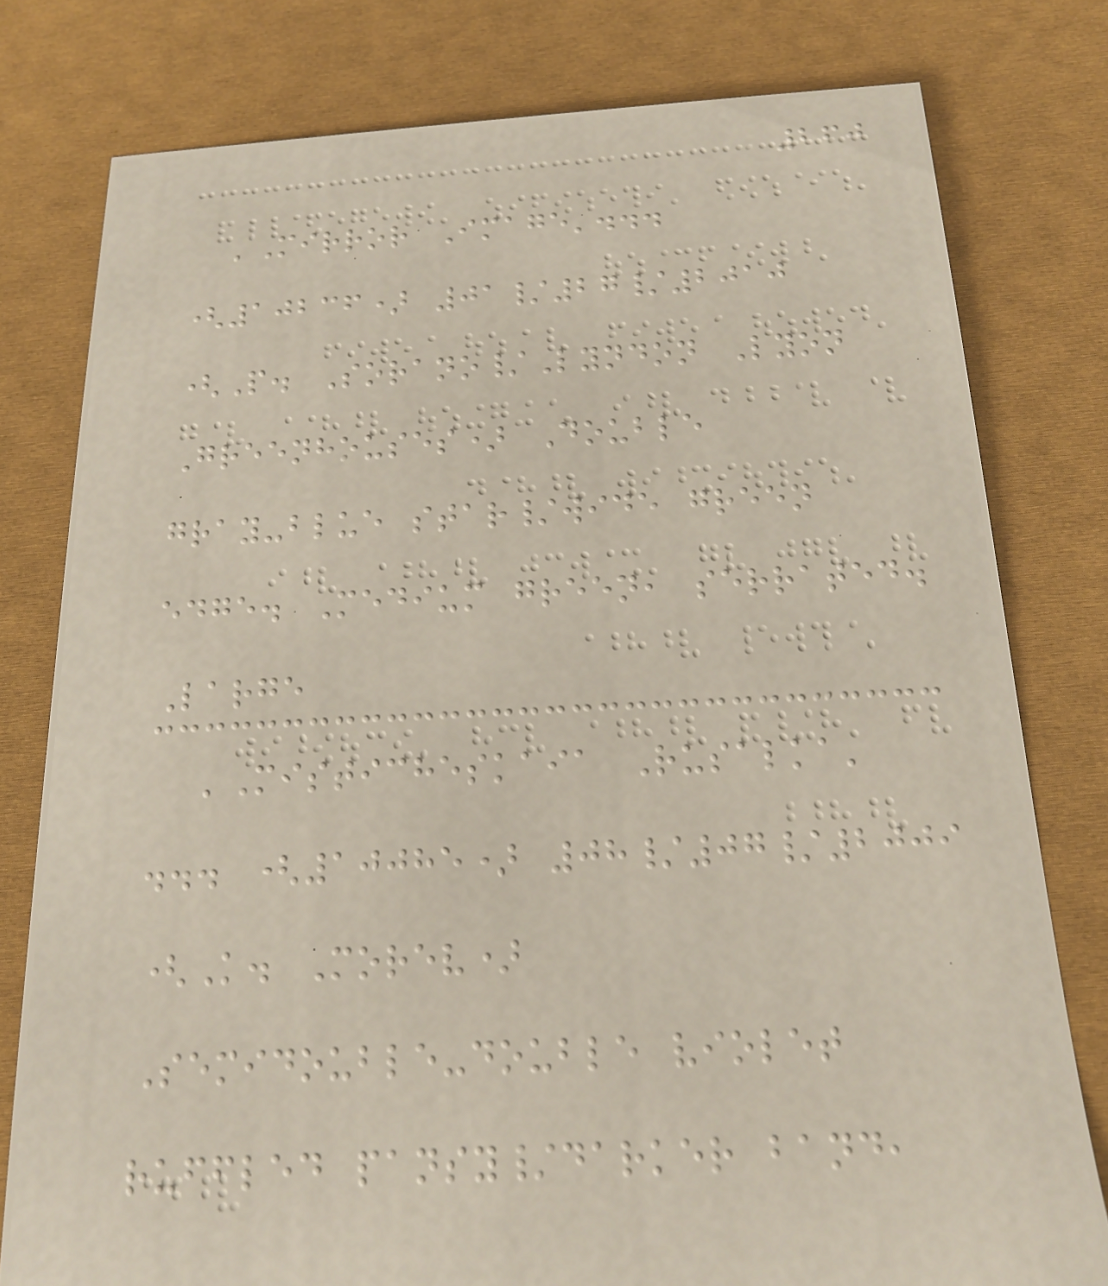260
'Mirror Image'...
(10236) 01/27/2010
(P. Sorano/Lyndon Lyon
Greenhouses) Double
gray-blue star/wide green
edge. Medium green, serrated.
Large
'Misticheskaia Rusalka'
... (10085) 08/07/2009
(K. Morev)
Semidouble-double violet
ruffled pansy/darker band,
